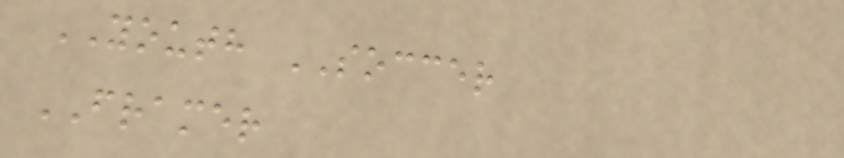YOUTH SOCCER
FRAMER
